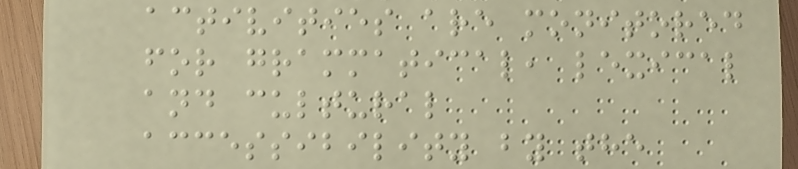activities are monitored
for grammatical, lexical
and cultural
accessibility by the
